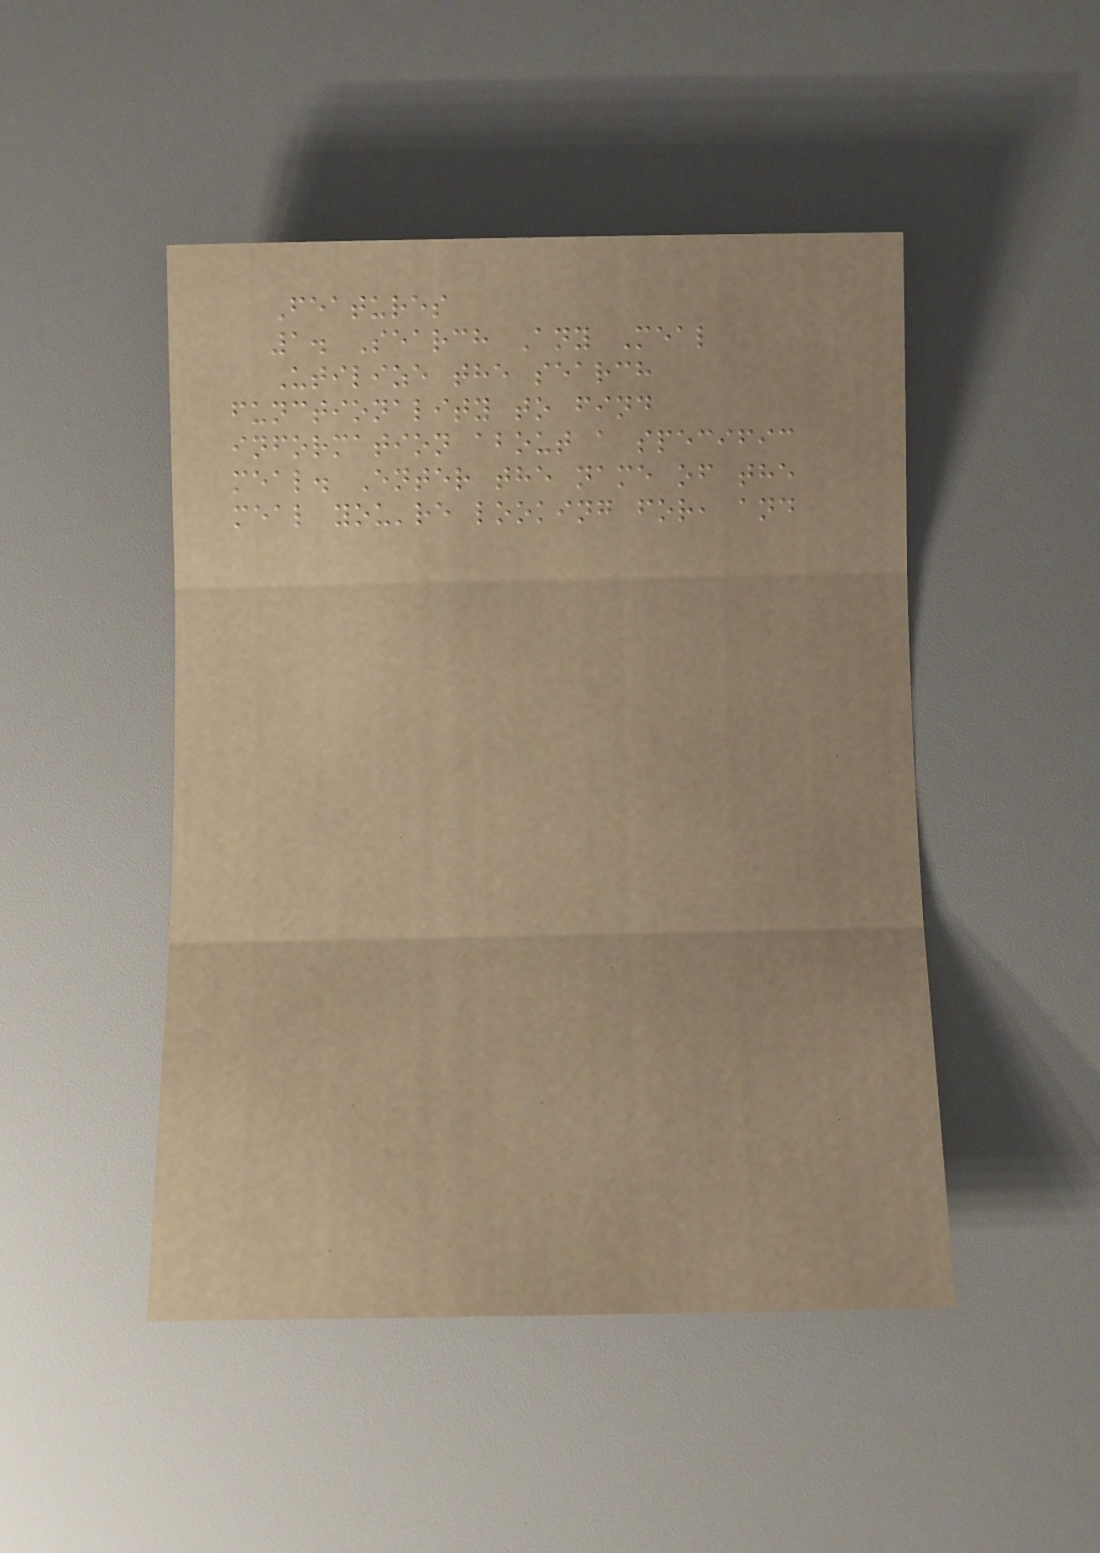Features
1. Search Any Meal
Utilize the search
functionality to find
information about a specific
meal. Enter the name of the
meal you're looking for, and
